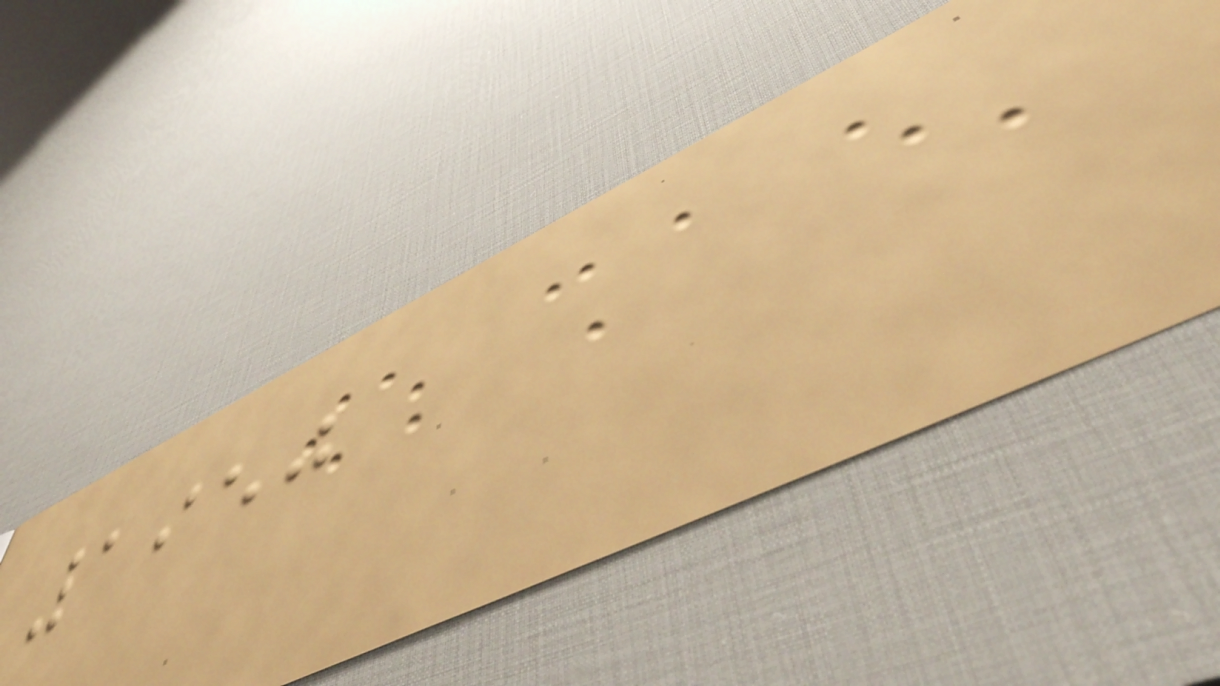1950
